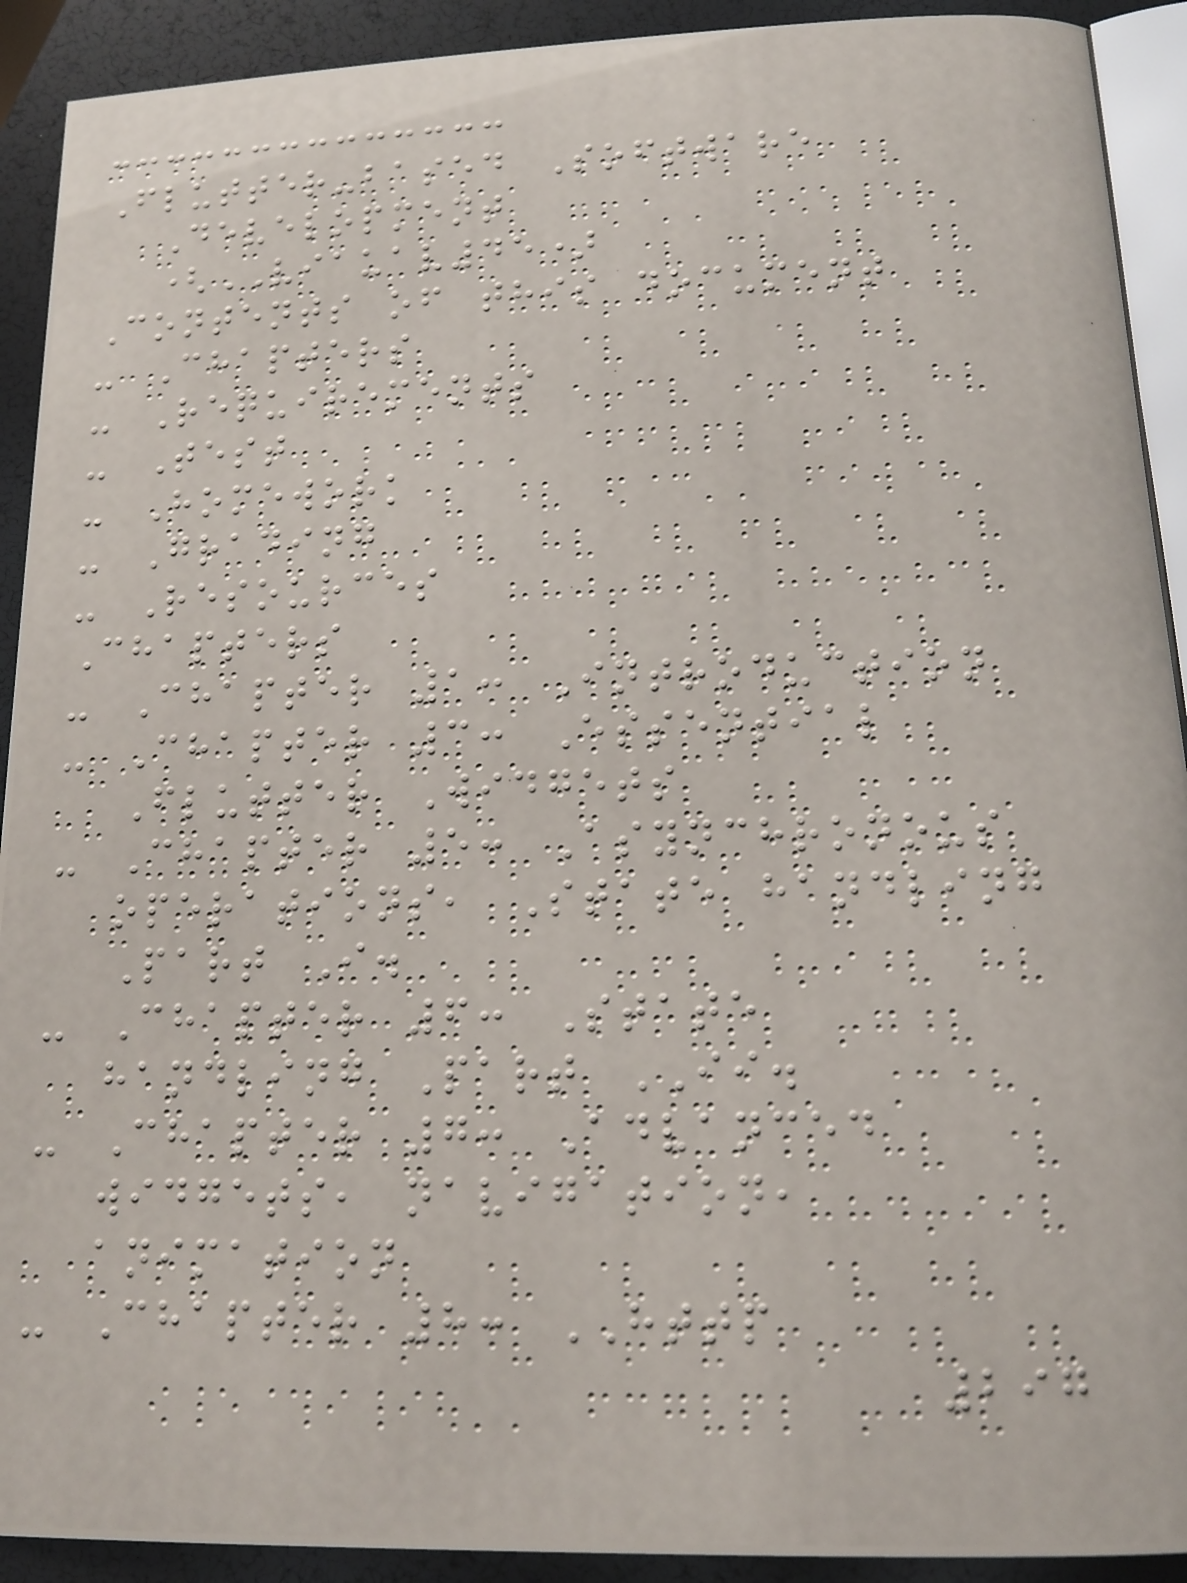Flutter-based Software
Development
(VIAUAV45)
Contents of this document
- Chapters
- Requirements
- Test
- Homework
- Grading
- Resources
Chapters
- Chapter 1: Introduction
- Chapter 3: Essential
Flutter Widgets
- Chapter 5: Asynchronous
operations, State handling
Part I.
- Chapter 6: State
handling Part II.
- Chapter 7: Advanced
widgets, navigation,
animation
- Chapter 8: HTTP
297
